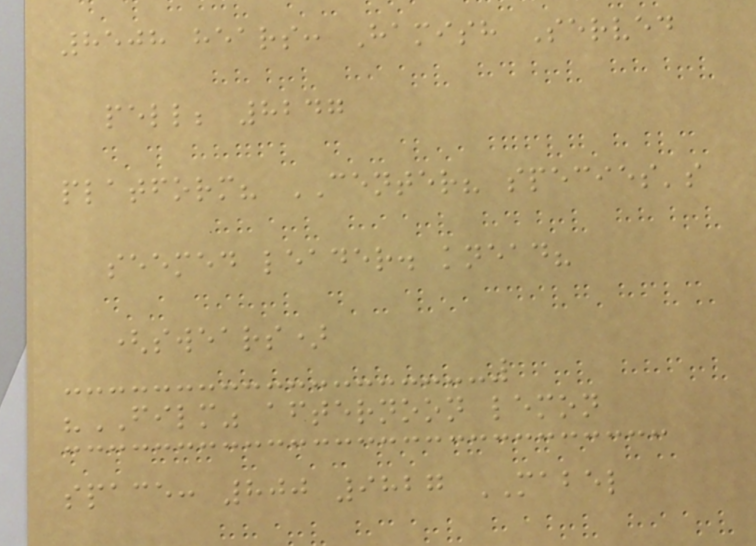8508 hears: Hamish Served
pell; 8247
platform? CENTER? species's
seemed leader. knead?
(swears)
"FILM" afternoon lemon
space: 800 9827 MABEL
